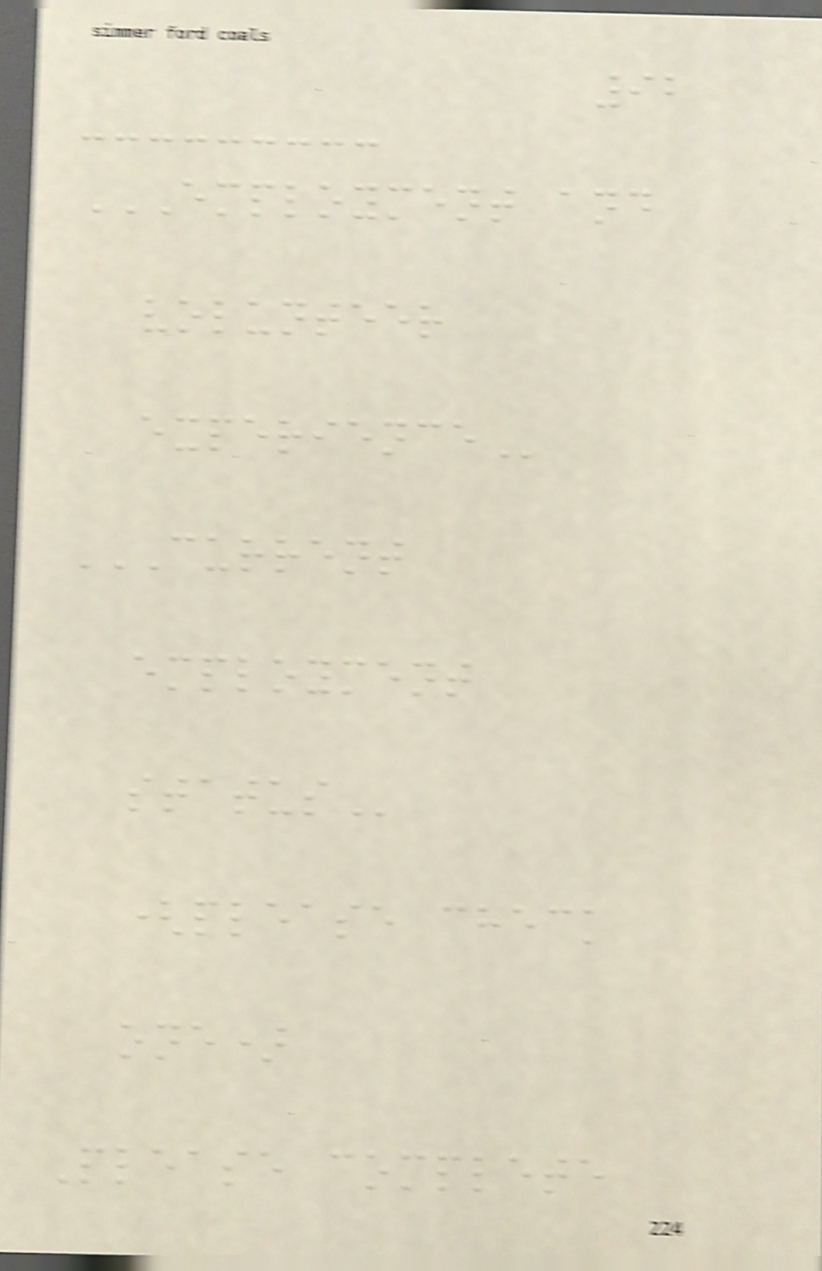92
EMPLOYMENT AND
VOLUNTEER
EXPERIENCE
CURRENT
EMPLOYMENT
STATUS
(please check
one)
Please complete
